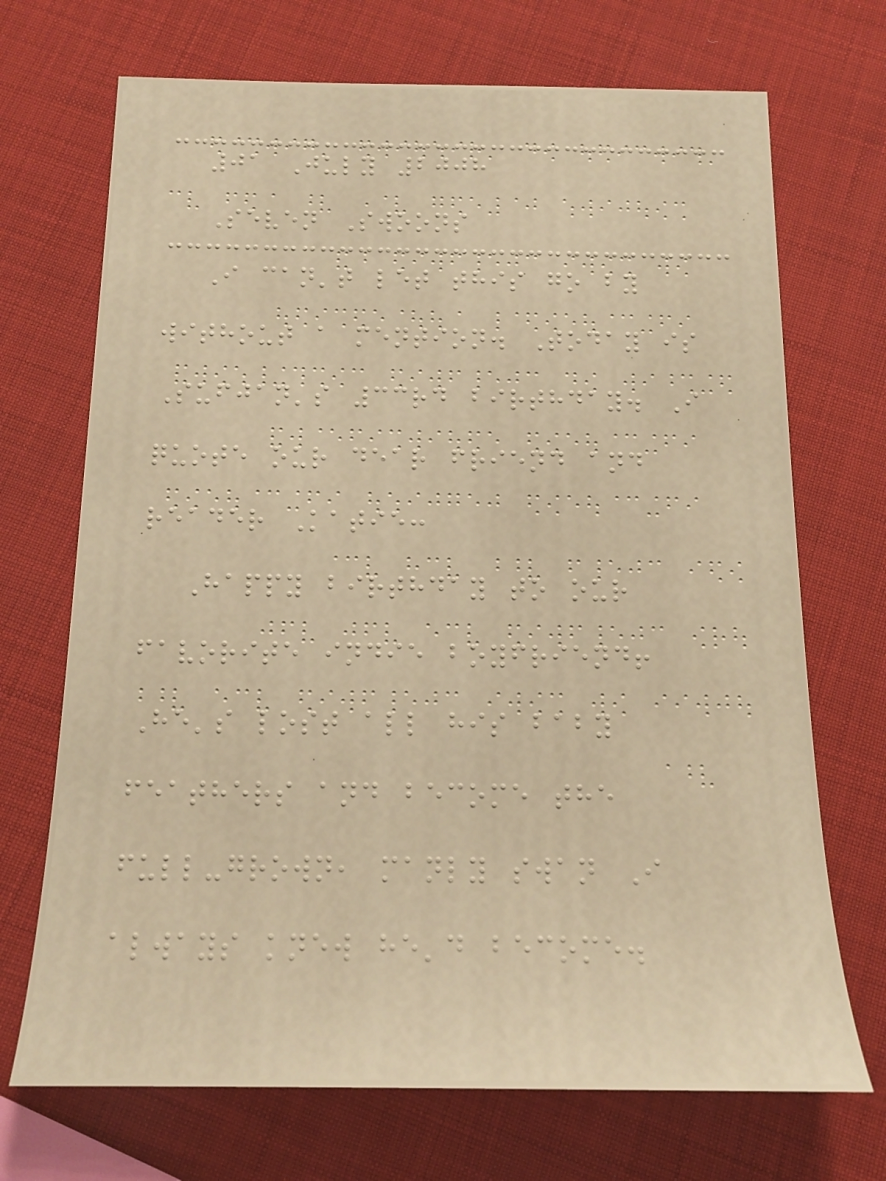01 July 2008
Seven Swoons
I can't let this go by
without a mention. Today is
Sufjan's 33rd birthday. I
quote our dear friend and
reader Katie:
Happy birthday to our
favorite indie boyfriend!
He's lost all his baby
feathers and become the
full-grown, manly swan I
always knew he'd become.
